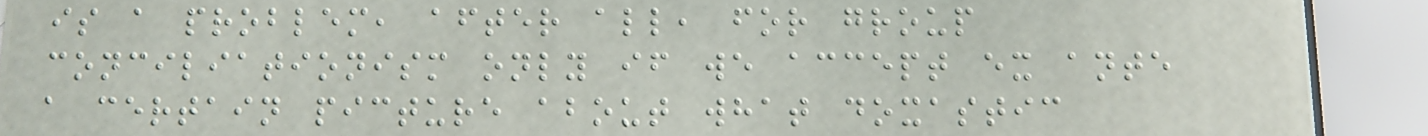is a problem, after all, for group
conciliationism only if we accept ex ante
a certain picture about what doxastic
